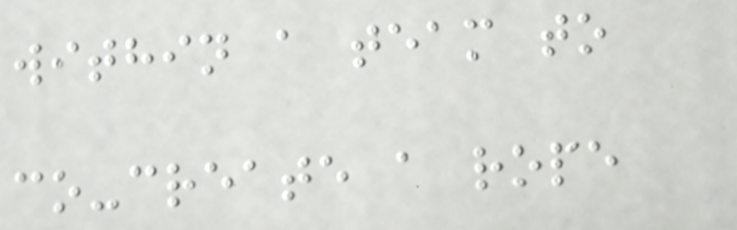within a team to
co-create a rope
